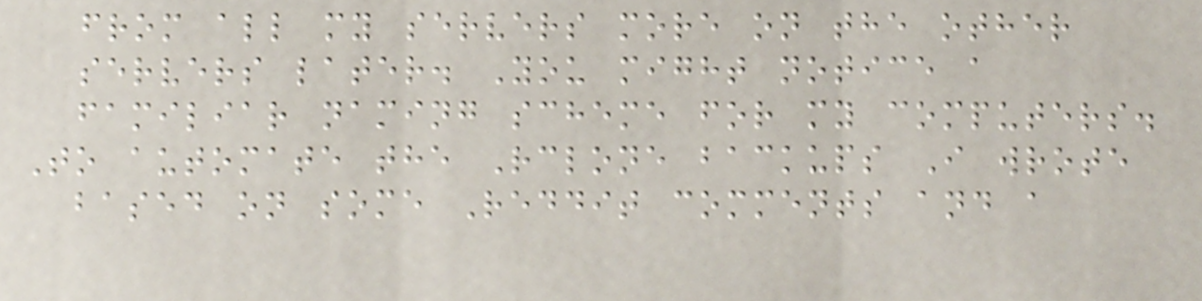from all my servers more on the other
servers later. You might notice a
familiar naming scheme for my computers.
To automate the Rclone backups I wrote
based on some Reddit comments and a
